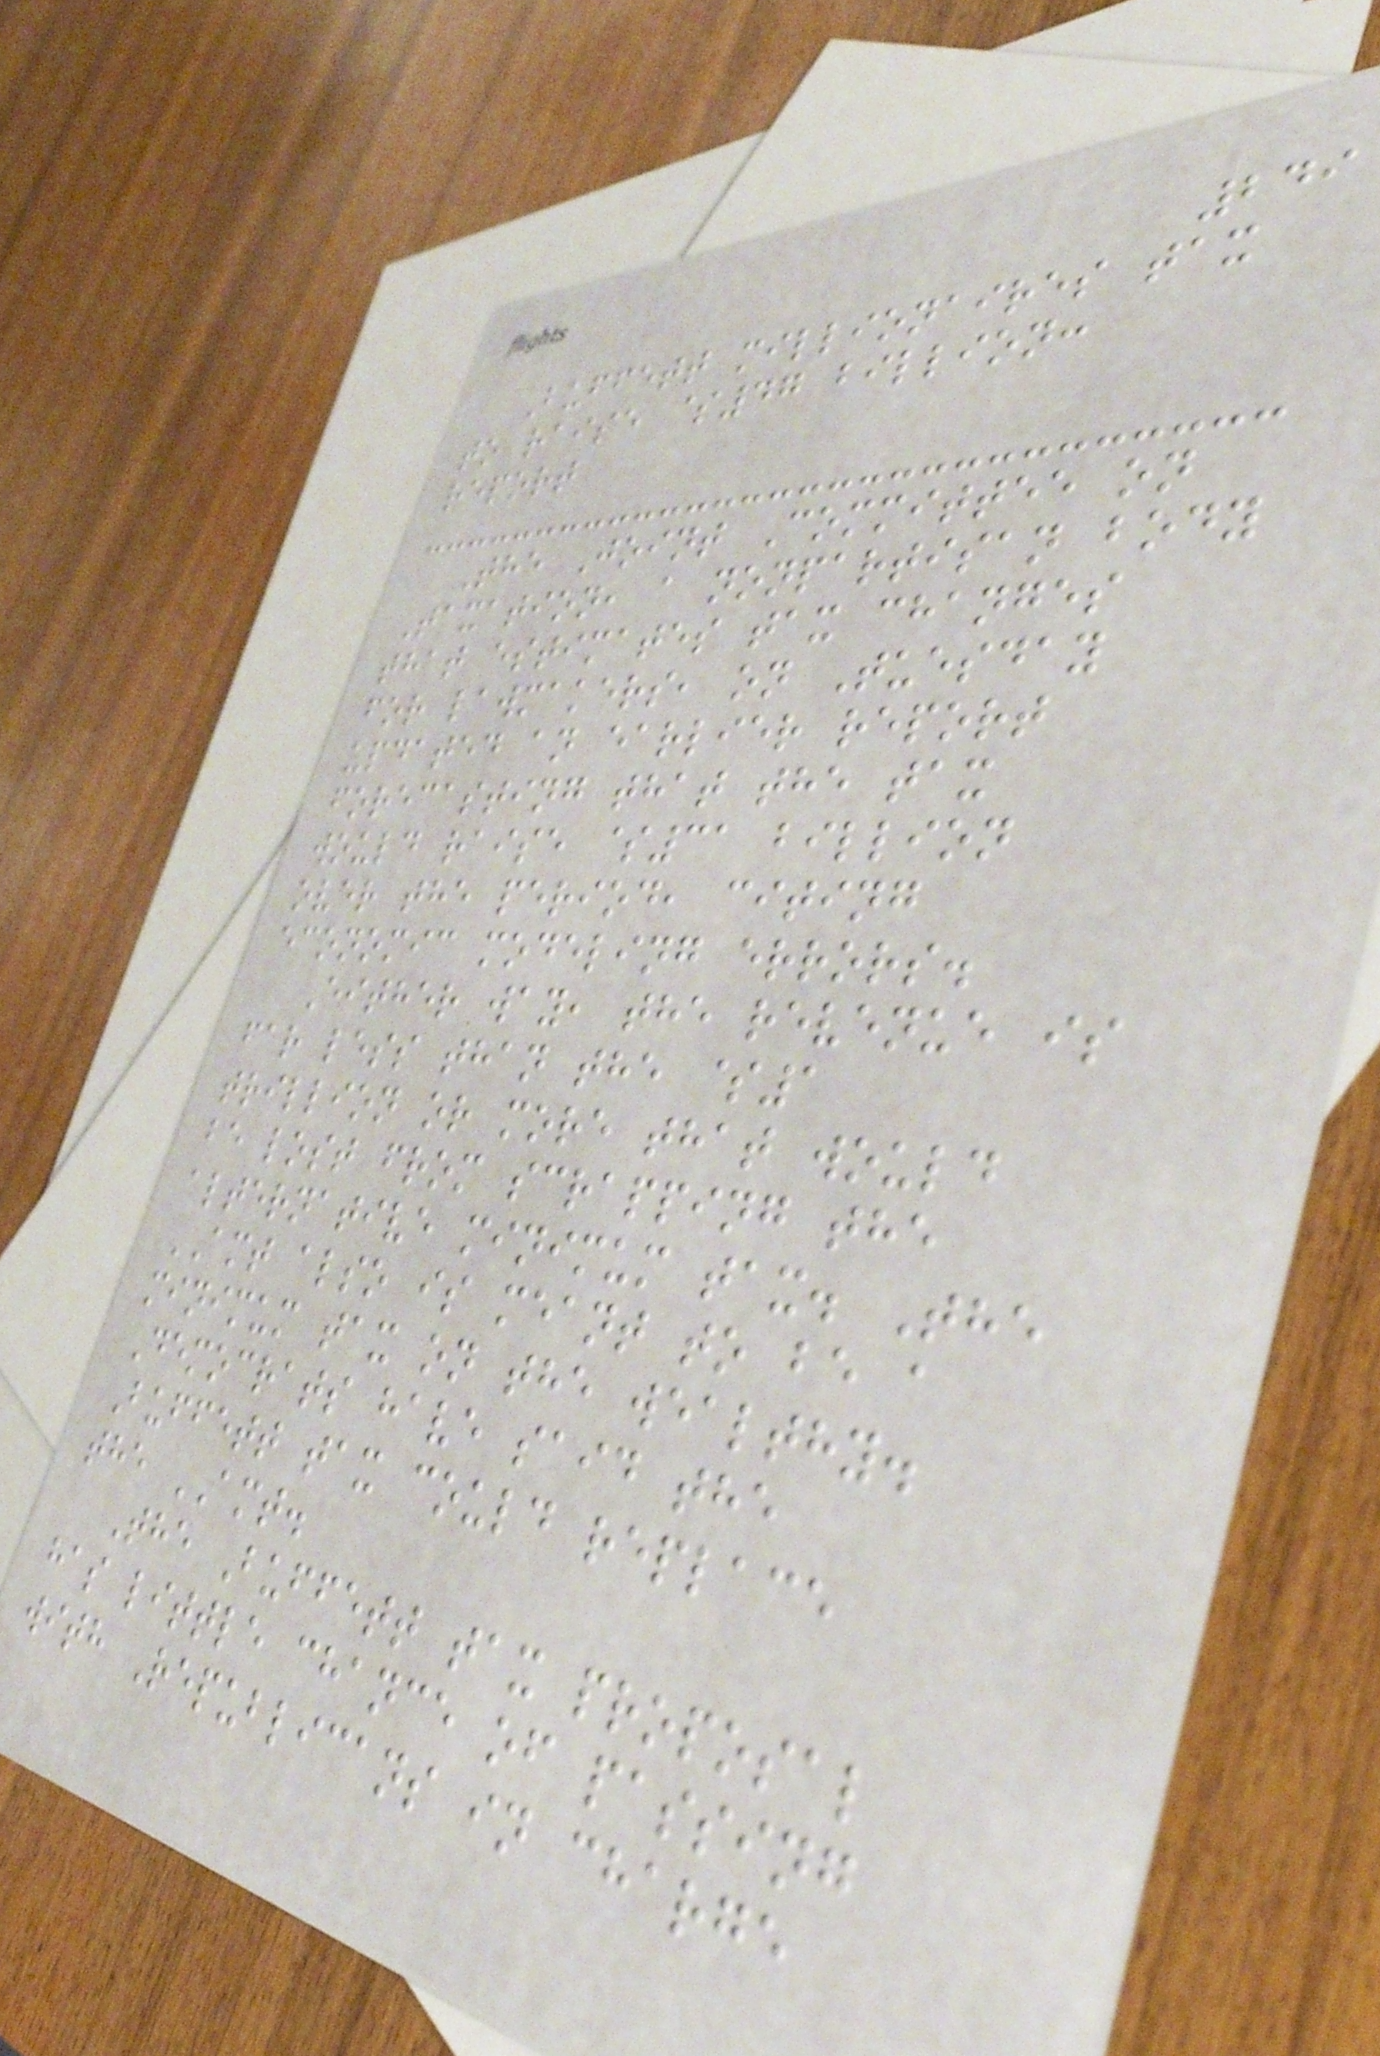249
Buffett millionaires tax
to raise $47 billion:
report
The Joint Committee on
Taxation, a nonpartisan body
that estimates tax changes
for lawmakers, on Tuesday
updated an earlier report
forecasting that the tax
would raise $31 billion
over the period, citing
economic modeling errors.
Either way, the revenue is
far less than the $1
trillion or more that would
be lost from scrapping the
alternative minimum tax. The
AMT also is meant to be a
minimum tax on the wealthy.
Democrats have said the
Buffett tax could replace
the AMT.
The Buffett tax proposal
has little chance of passing
with Republicans in charge
